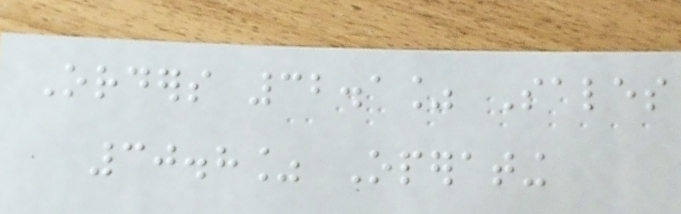Orders 32.1% Sales
30.8% Operating
